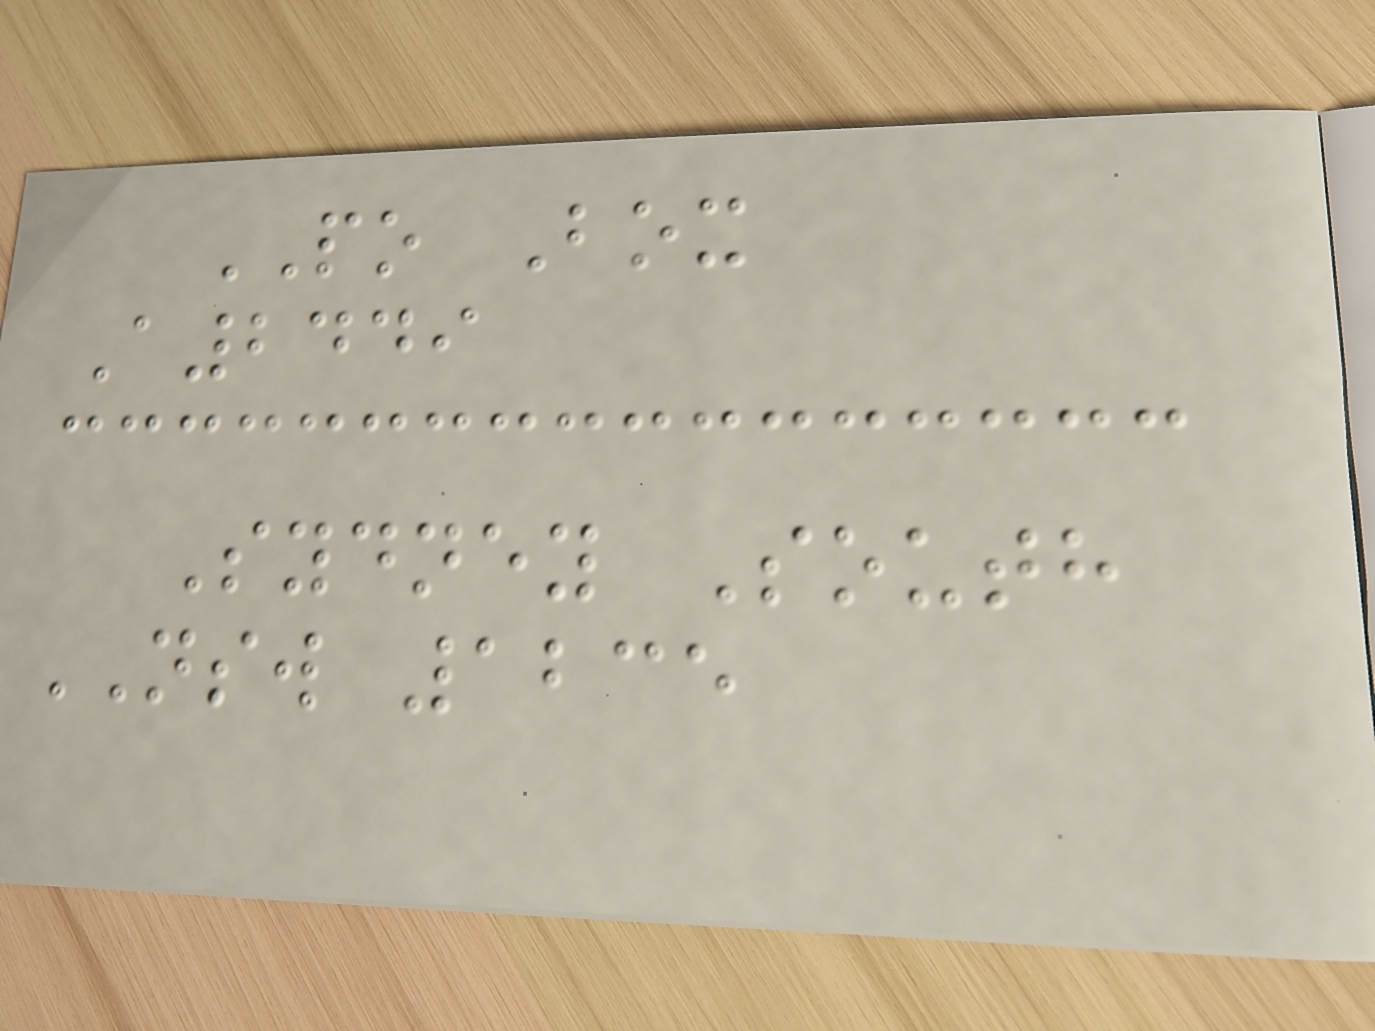PO Box
A2449
Sydney South
NSW 1235
